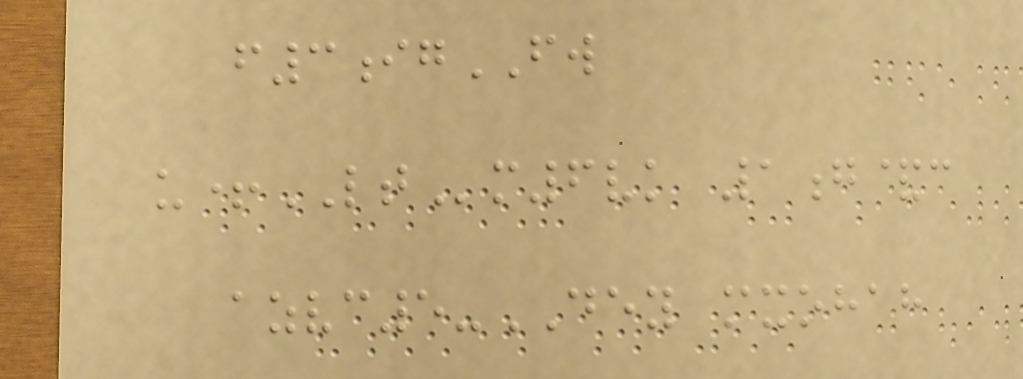f3igFW
u+LTm6vk 1g&c
azvc5-DEY mxohah
